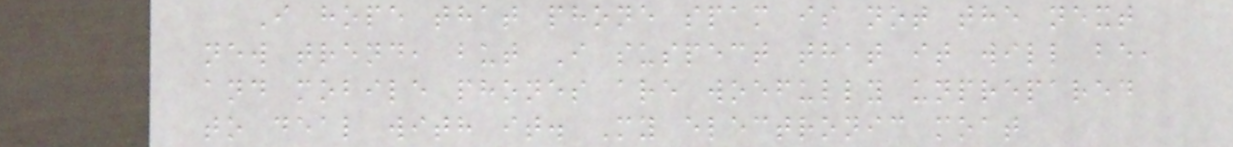I hope that phone spam is not the next
new trend, but I suspect that it will be,
and mobile phones are woefully unprepared
to deal with it. My electronic moat
